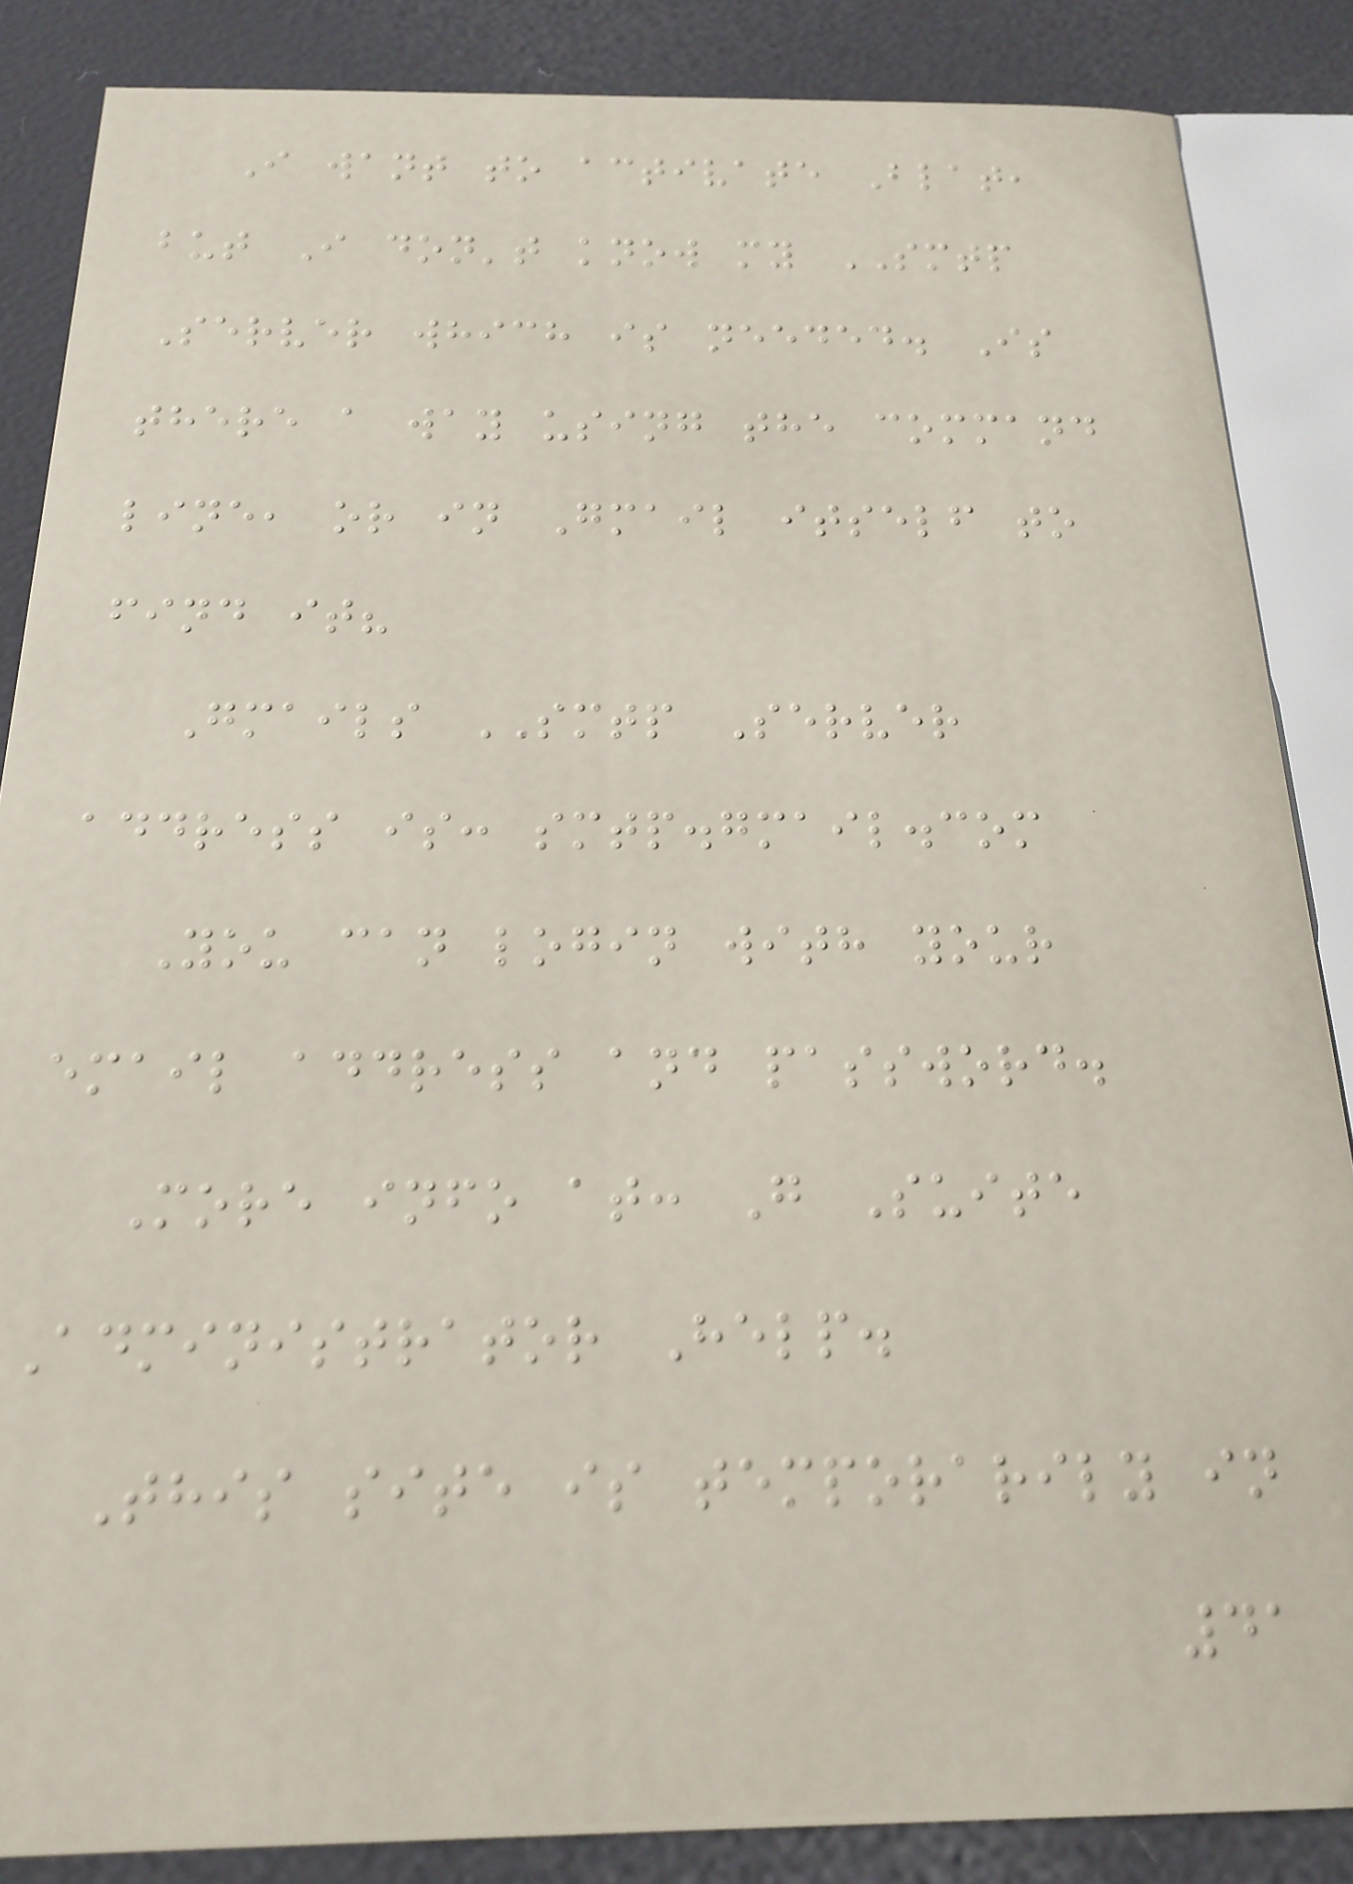I want to activate Blat,
but I don't know my SMTP
Server which is needed. Is
there a way using the command
line, or in Gmail itself to
find it?
Gmails SMTP Server
address is: smtp.gmail.com
You can login with your
email address and password.
More info at: G Suite
Administrator Help.
This site is temporarily in
41
